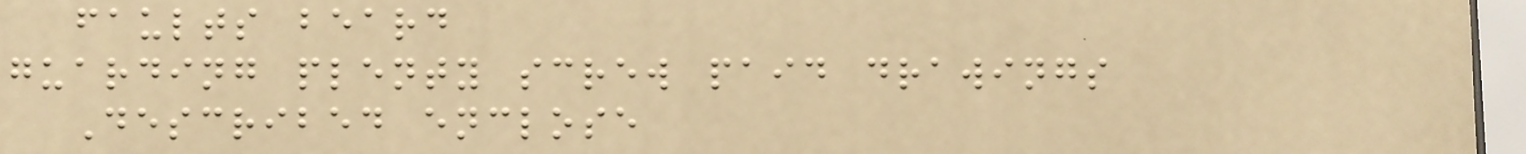faults beard
guarding plenty screw paid drawings
Described enclose
